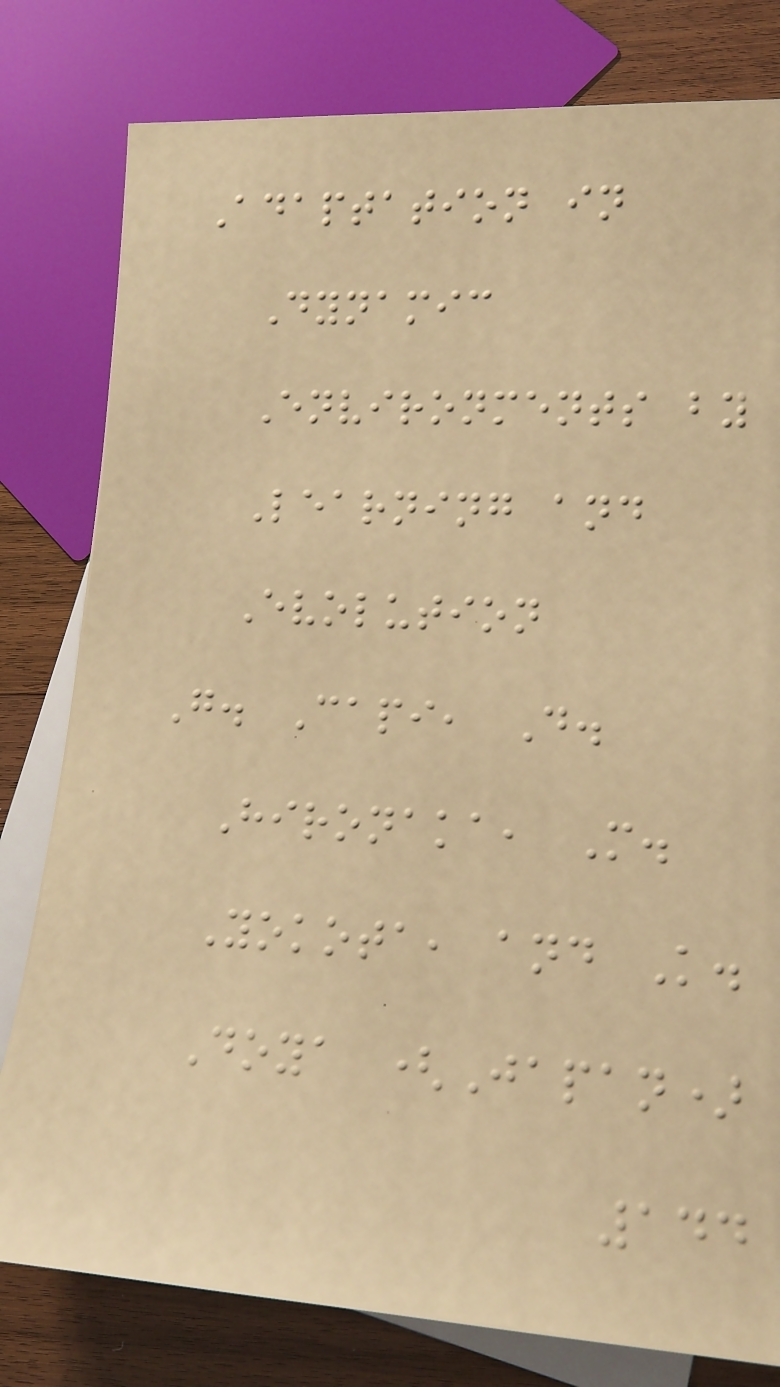Adaptation in
Dynamic
Environments by
Learning and
Evolution
G. Capi, D.
Hironaka, M.
Yokota, and K.
Doya (Japan)
144
